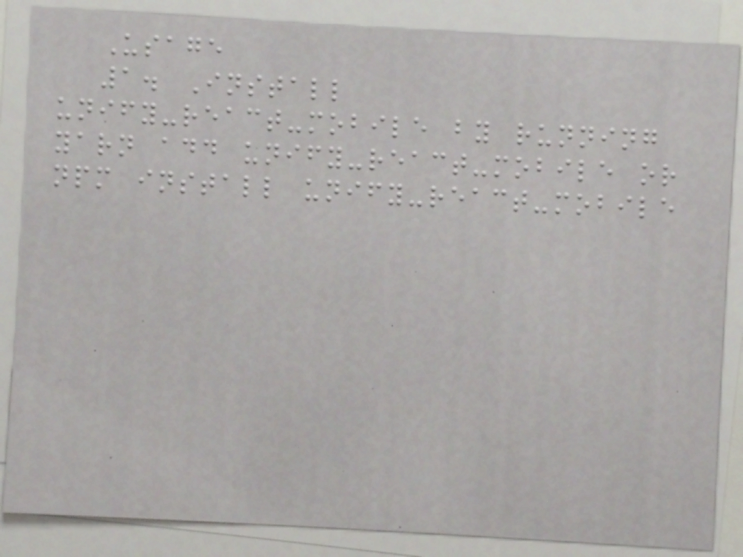Usage
1. Install
unify-react-mobile by running
yarn add unify-react-mobile or
npm install unify-react-mobile
